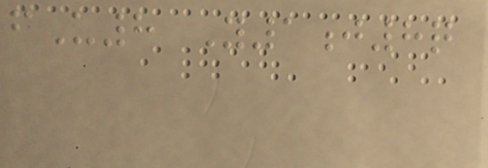fU8 Y1j8q
